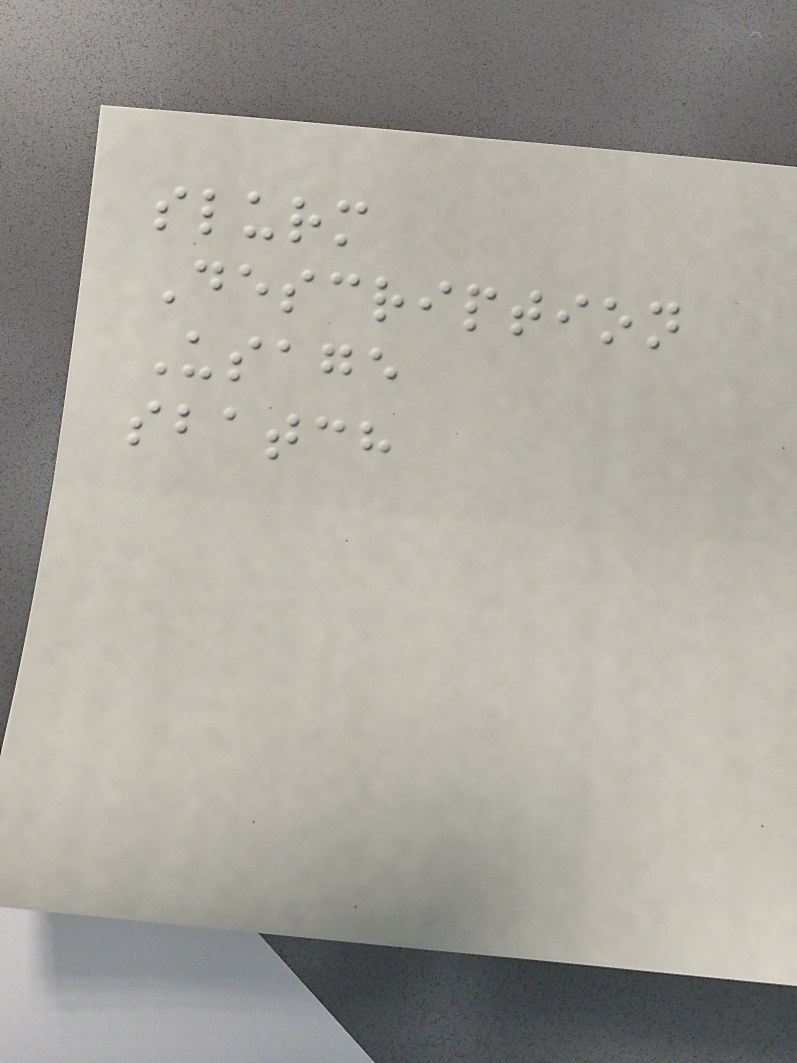slurm
Description
Usage
sbatch
